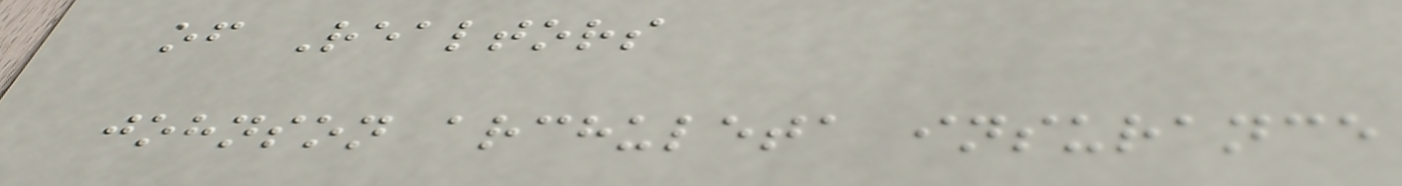of Realtors
johnson archuleta insurance
